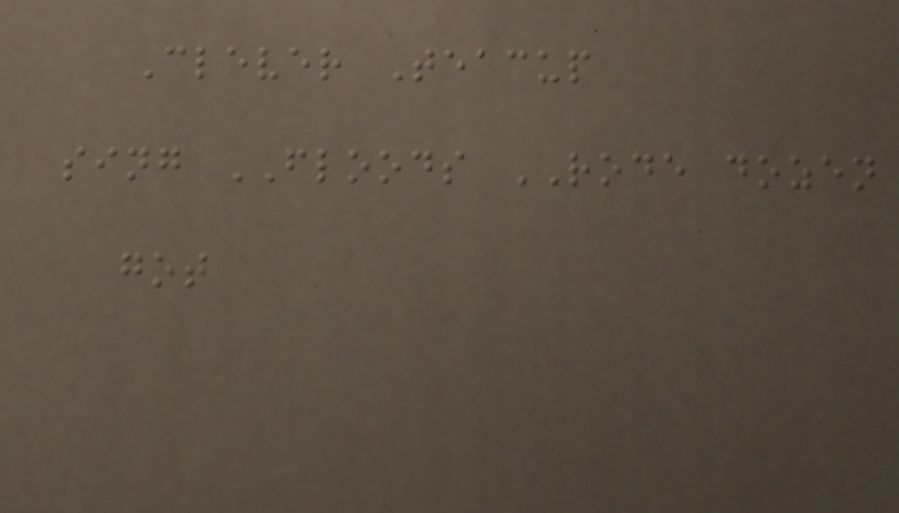Clever Teacup
sing FLOODS RODE dozen
got
